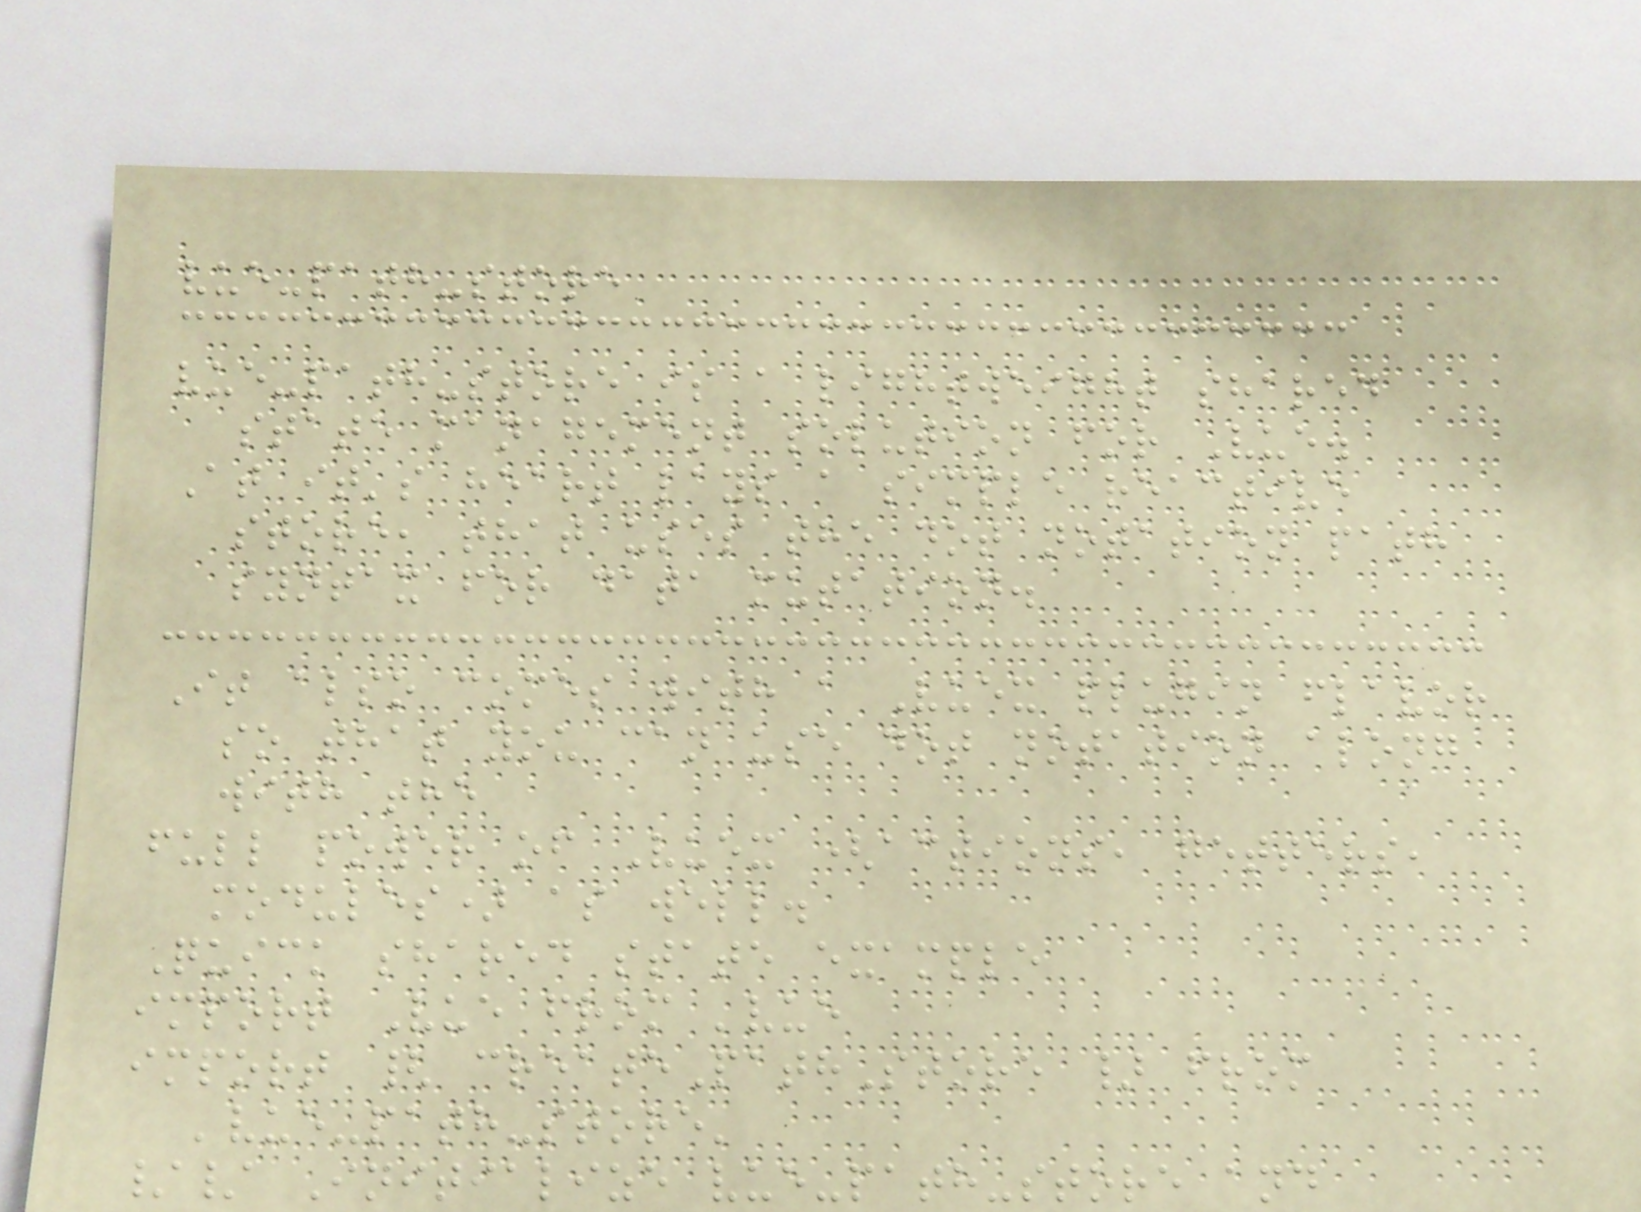vue-path-store
vue-path-store is a lightweight shared
state management solution for Vue.
At it's heart lays a simple reactive
store, that uses the dot notation path
syntax for data mutation.
It also comes with a Vuex plugin flavor
so that you can use dot notation along
with the
full power of Vuex (actions, getters,
modules) as well.
Quick shared state example
import Vue from 'vue
import { createPathStore } from
'vue-path-store'
// Initialize vue-path-store and
